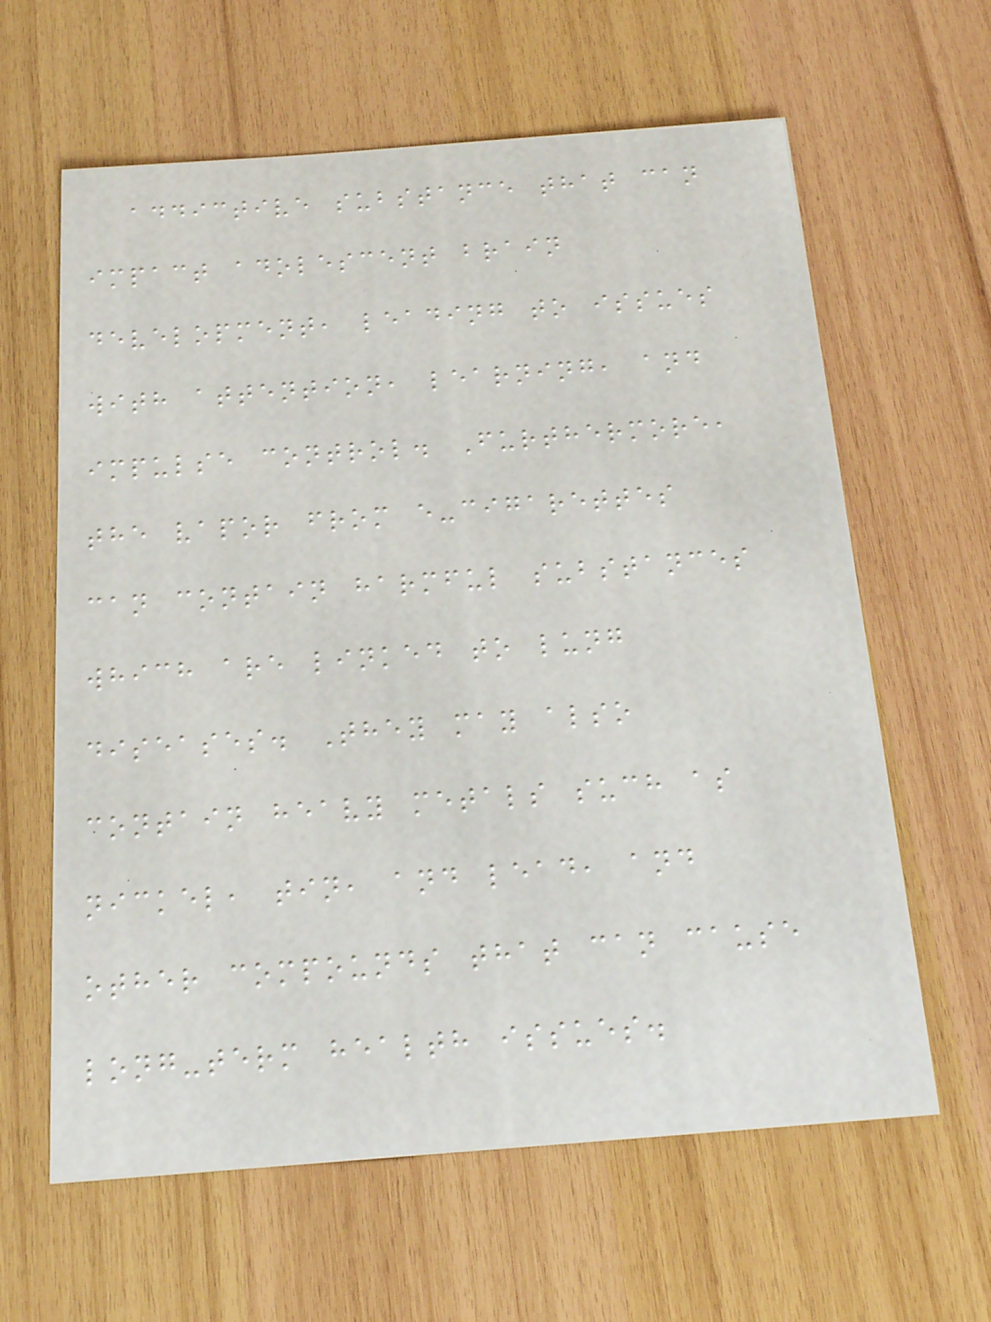addictive substance that can
impact adolescent brain
development, leading to issues
with attention, learning, and
impulse control. Furthermore,
the vapor from e-cigarettes
can contain harmful substances
which are linked to lung
diseases. They may also
contain heavy metals such as
nickel, tin, and lead, and
other compounds that can cause
long-term health issues.
